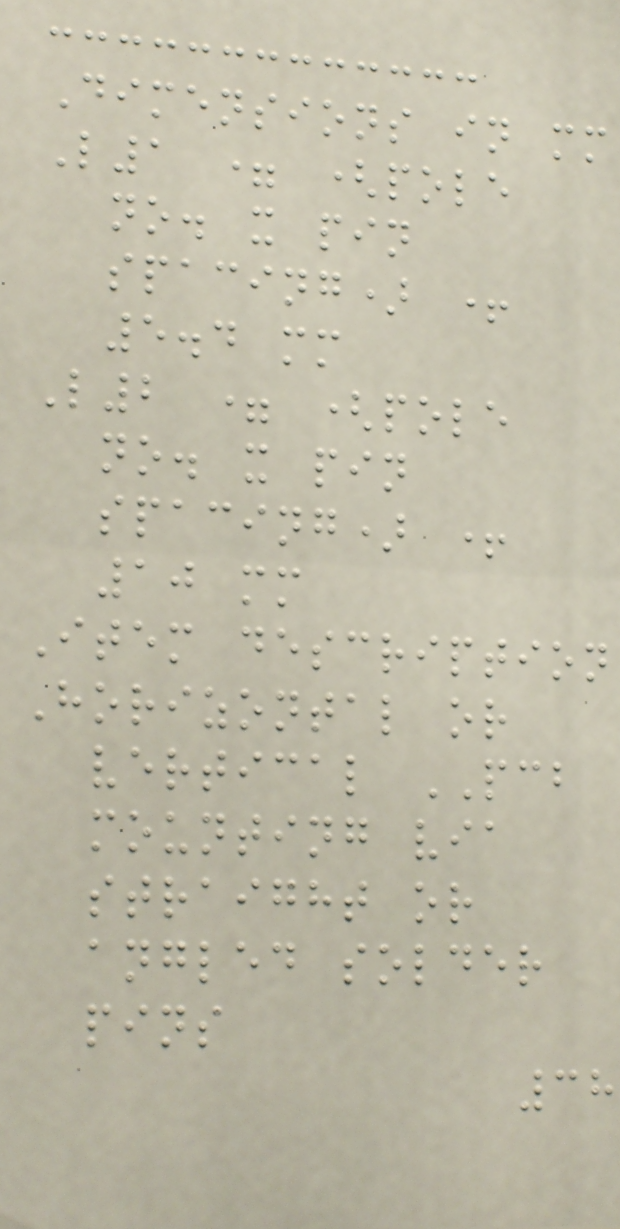Dimensions in mm
L1 = (pole
no. x pin
spacing) +
5.4 mm
L2 = (pole
no. x pin
spacing) +
10 mm
Item description
Horizontal or
vertical PCB
mounting via
straight or
angled solder
pins
38
